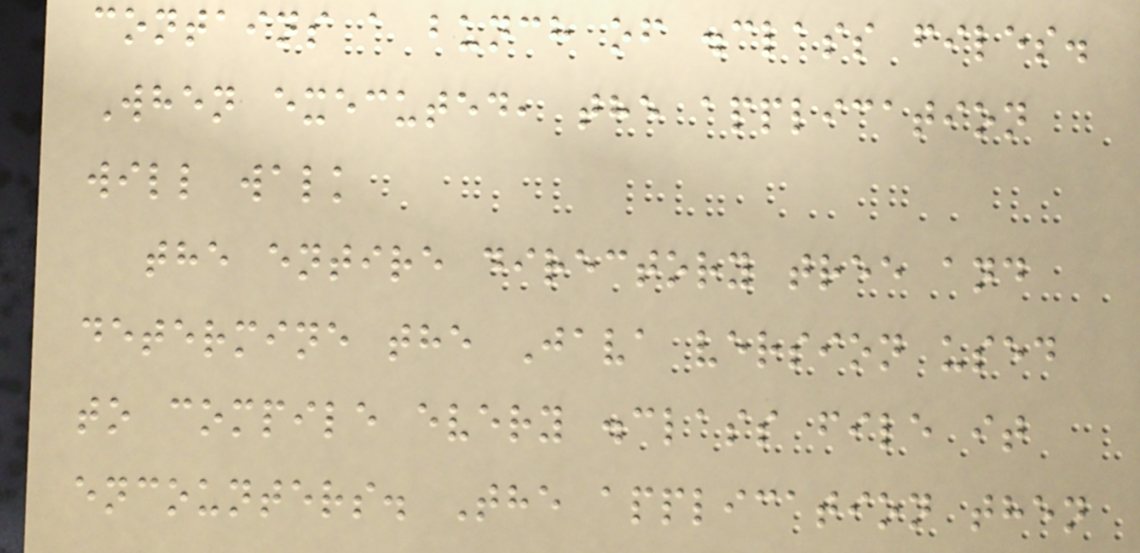contains a bunch of .class files.
When executed, the application
will walk
the entire directory tree and
determine the Java version used
to compile every .class file it
encounters. The application then
